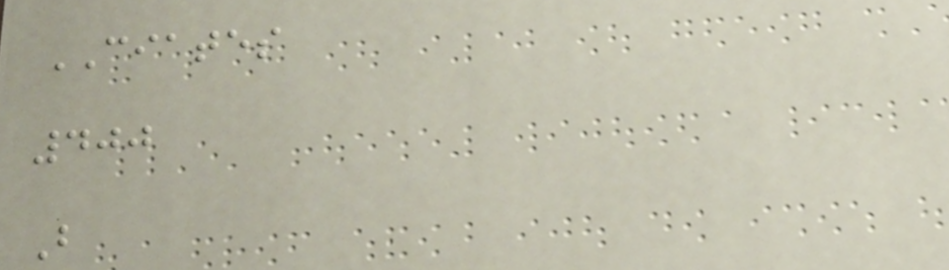CIATES
400
B
